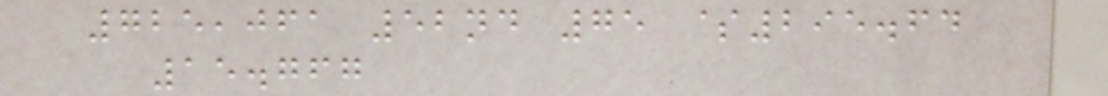725,061 52nd 75 $295.64
15.767
